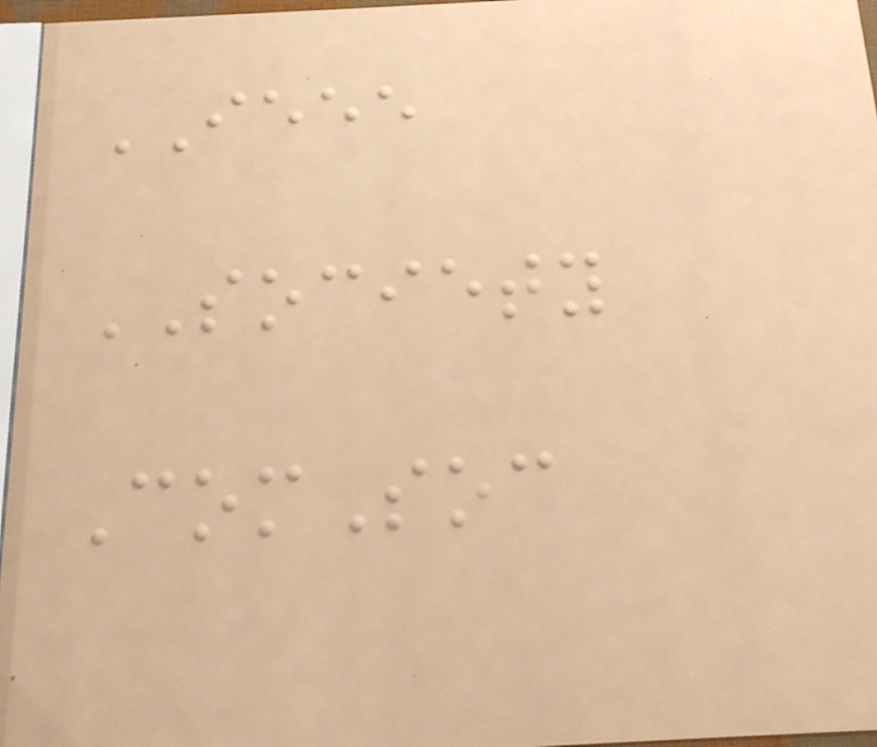IEEE
SOCIETY
ComSoc
